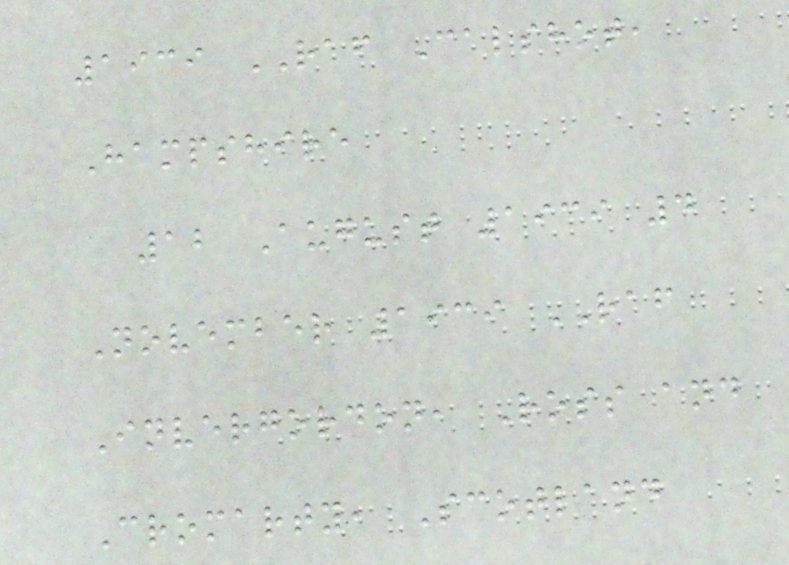1939 RAF Calshot,
Hampshire
12 August 1939 4
November 1939 RAF
Invergordon, Ross and
Cromarty, Scotland
